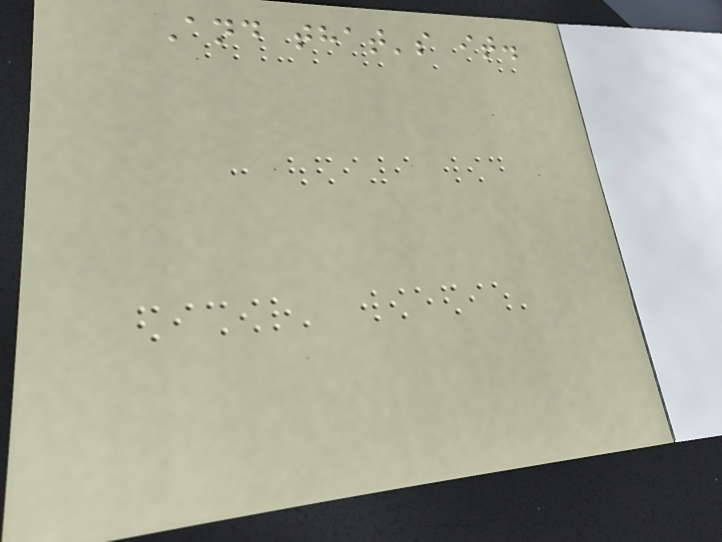And that's it.
